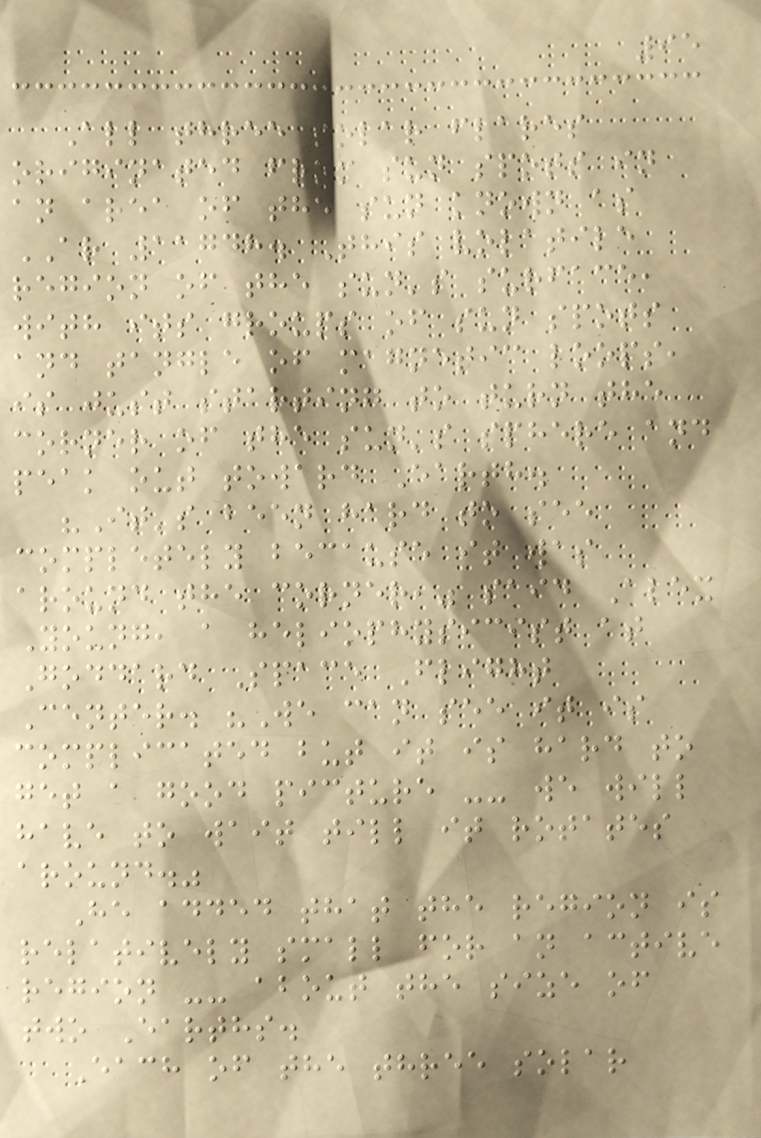95
All three solar flares
originated from sun spots in
an area of the sun known as
AR 11748. This volatile
region of the sun's surface,
with its groups of sun spots
and tangle of magnetic loops,
is just starting to turn the
corner of the sun's sphere and
peak out toward Earth.
"It's been hard to see
completely because it was
around the corner," said Alex
Young, a heliophysicist at
Goddard Space Flight
Center. "We can see it is
complicated but it is hard to
get a good picture -- we will
have to wait till it rotates
around."
He added that the region is
relatively small for an active
region -- about the size of
two Earths.
Each of the three solar
